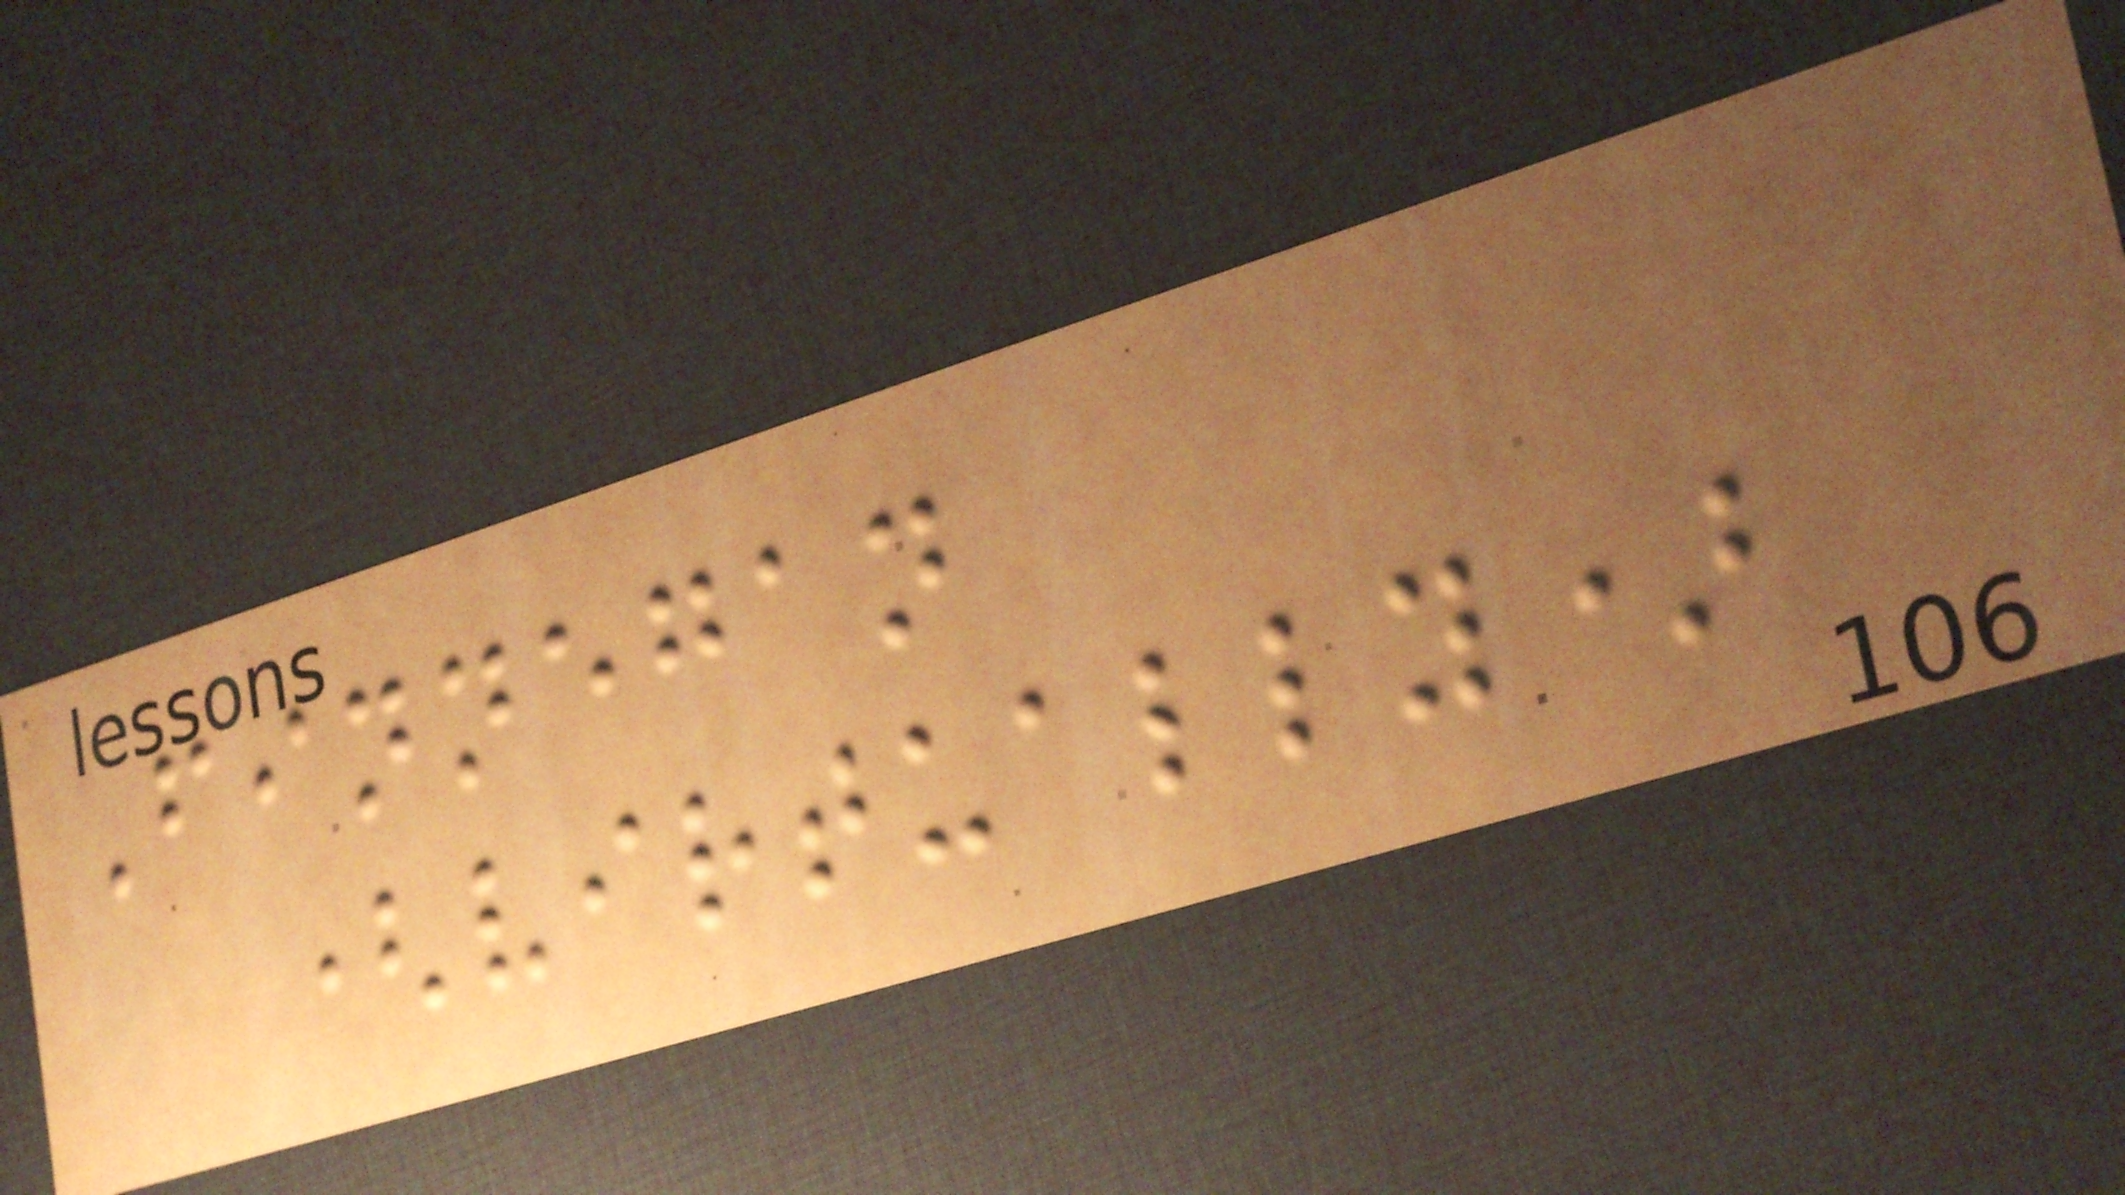Finnegan
(virtually)
